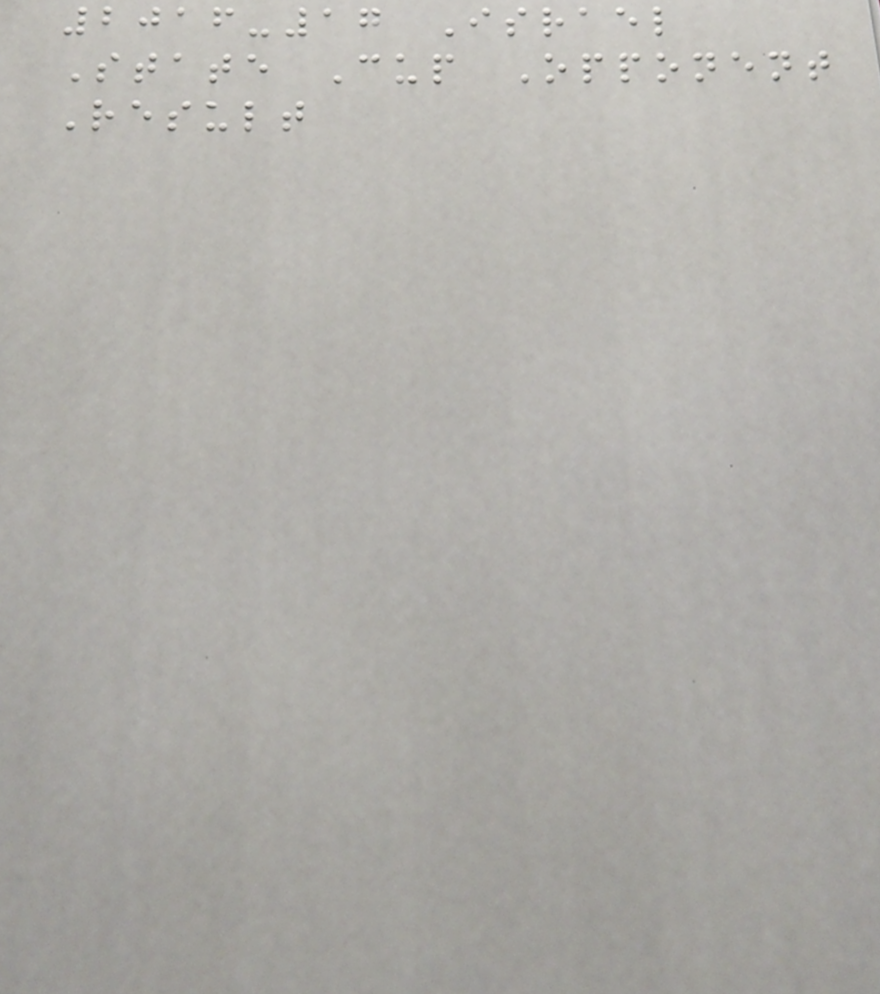2016-17 Israel
State Cup Opponent
Result
